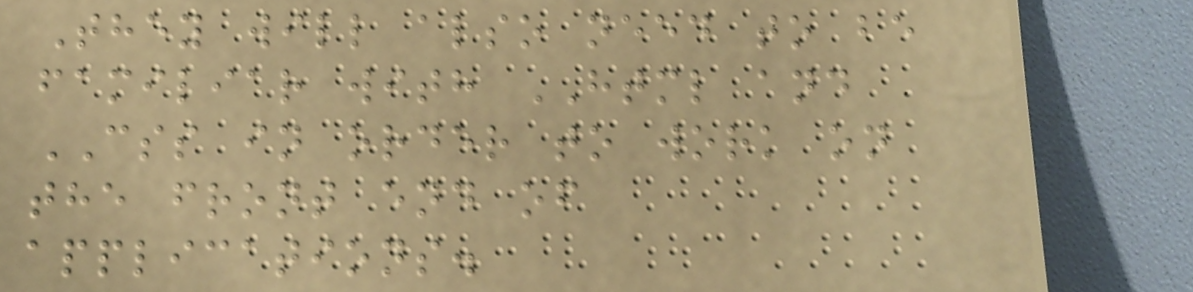They will also need to be
familiar with HTML and
CSS in order to work on
the front end of
applications.
